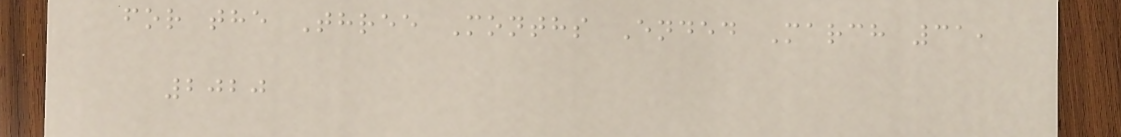for the Three Months Ended March 31,
2020
